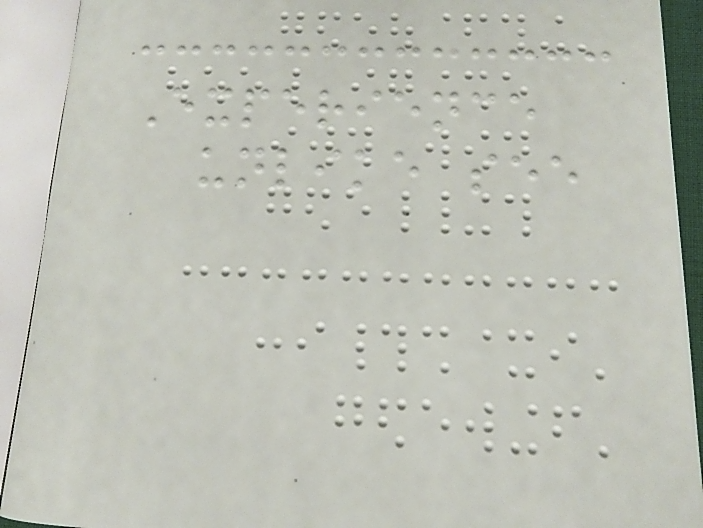Experience
unlike see
